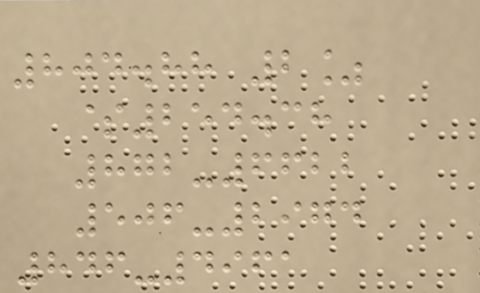804.88 2%
$254.38
872-6622
506-2974
846-4961
